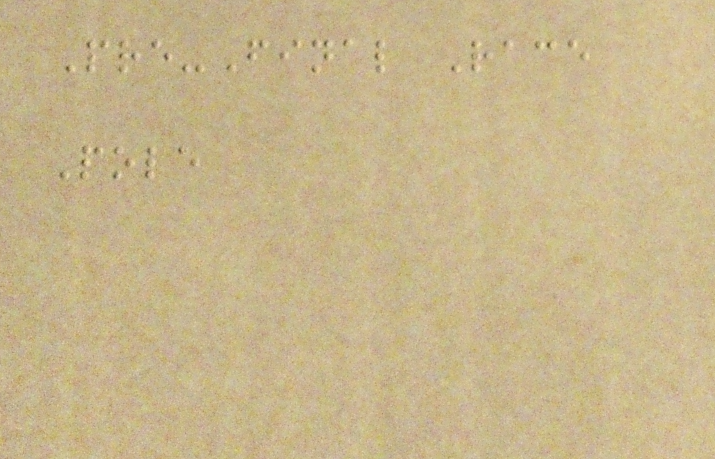Pre-Final Race
Pole
